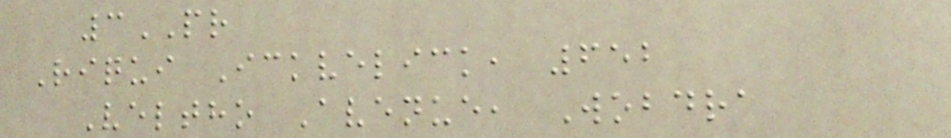3PR
Riqui Ickvelick, 652
Veltho Avenue, Wobdra
